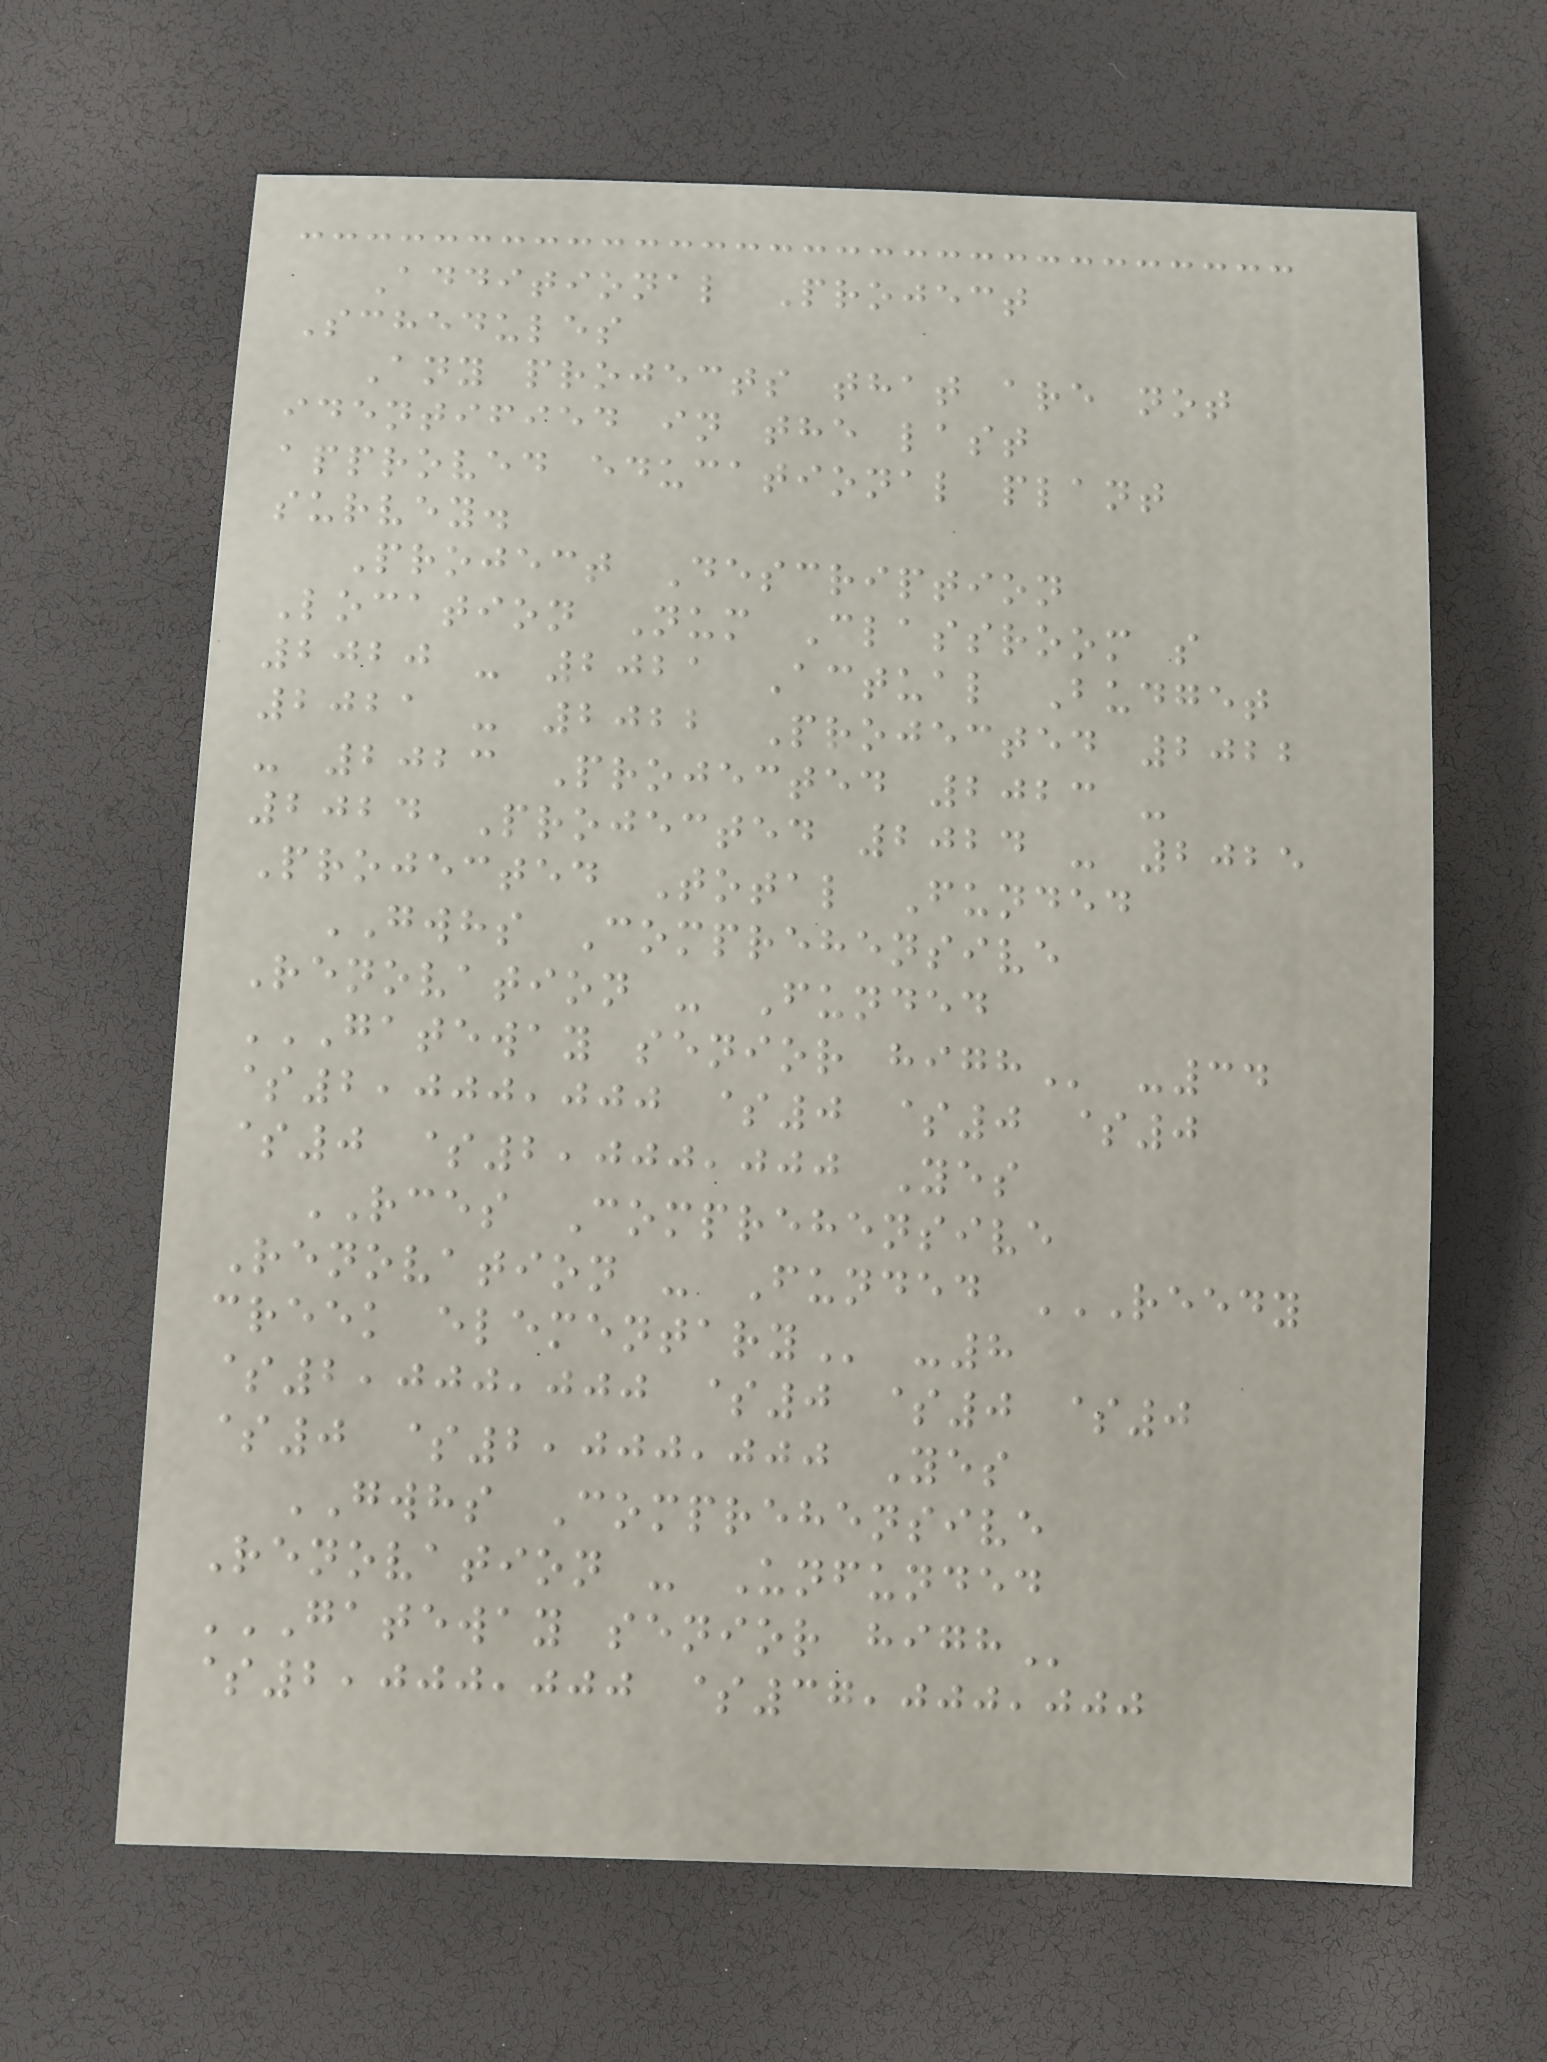Additional Project
Schedules
Any projects that are not
identified in the last
approved educational plant
survey.
Project Description
Location Num Classroom s
2020 - 2021 Actual Budget
2021 - 2022 Projected 2022
- 2023 Projected 2023 -
2024 Projected 2024 - 2025
Projected Total Funded
GWHS Comprehensive
Renovation - Funded
GATEWAY SENIOR HIGH -34
$2,000,000 $0 $0 $0
$0 $2,000,000 Yes
RCES Comprehensive
Renovation - Funded REEDY
CREEK ELEMENTARY -8
$2,000,000 $0 $0 $0
$0 $2,000,000 Yes
GWHS Comprehensive
Renovation - Unfunded
GATEWAY SENIOR HIGH
$2,000,000 $37,000,000
